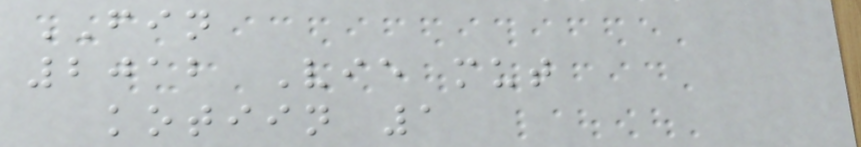FIN
2012 Vie mut
kotiin 1
